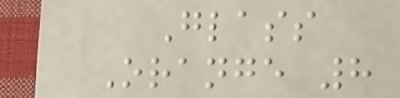Glass
Orange 8
